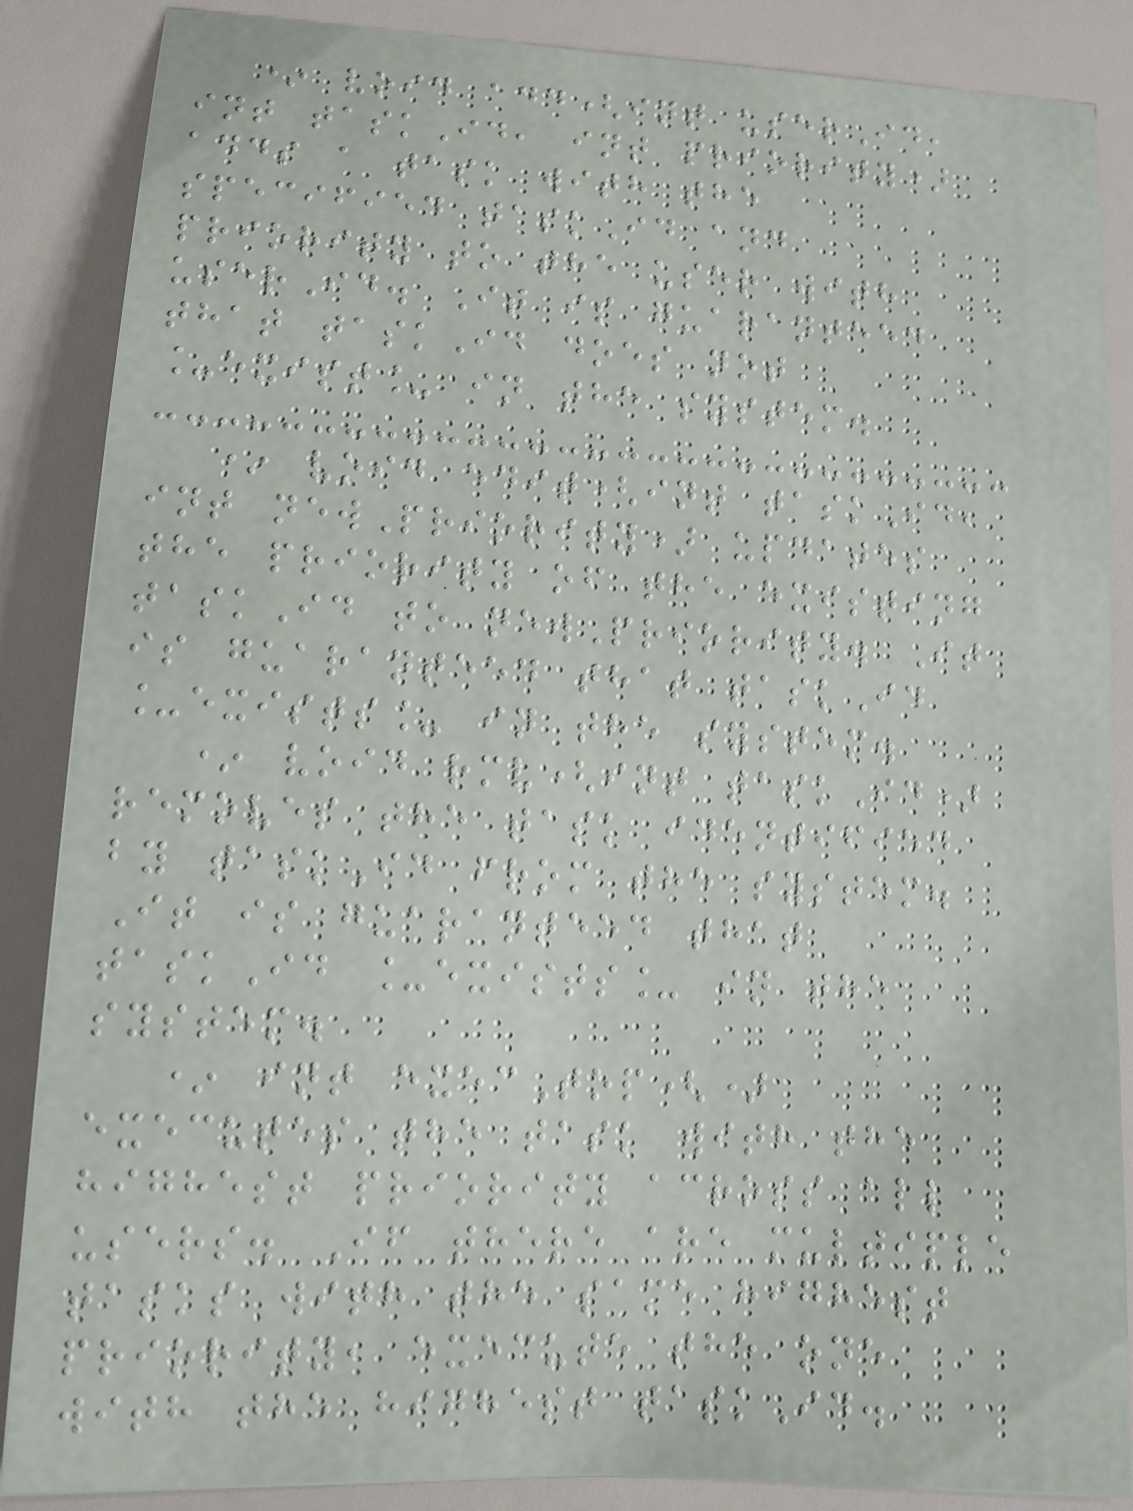* void add(int userId,
int taskId, int priority)
adds a task with the
specified taskId and
priority to the user with
userId. It is guaranteed
that taskId does not
_exist_ in the system.
* void edit(int taskId,
int newPriority) updates
the priority of the existing
taskId to newPriority. It
is guaranteed that taskId
_exists_ in the system.
* void rmv(int taskId)
removes the task identified
by taskId from the system.
It is guaranteed that
taskId _exists_ in the
system.
* int execTop()
executes the task with the
highest priority across all
users. If there are multiple
tasks with the same highest
priority, execute the one
with the highest taskId.
